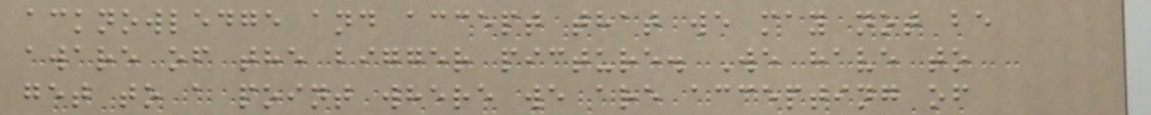acknowledge and accept that we may not be
aware of the bigger picture. We have to
get to a point where we are accepting of
